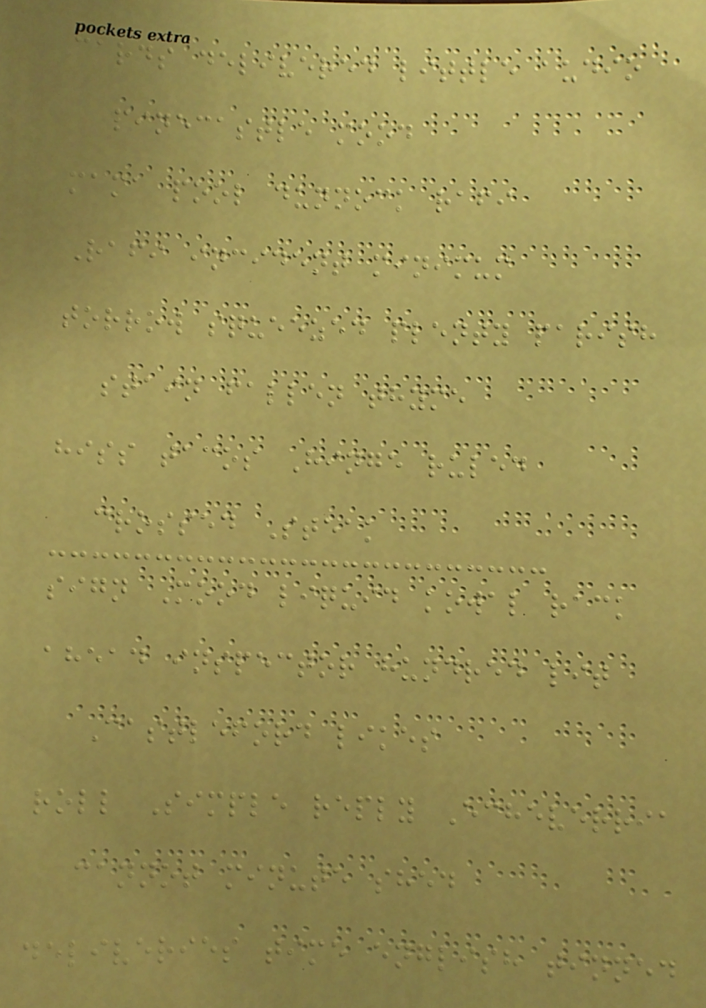cards delivered little audio
pinecastle mood
mama pool dunnock rafi
Rafi incident minimum
torrow squeezed plenty parish
stain fallen thyme
hiss tacos Hinge ruled
crossed Steak
sign Mood liquid kowal rack
ahead inspector hundred lit
Castleford likes
roll Simple reply Echeverria
cannot minute shed
deliveries time english tinned
